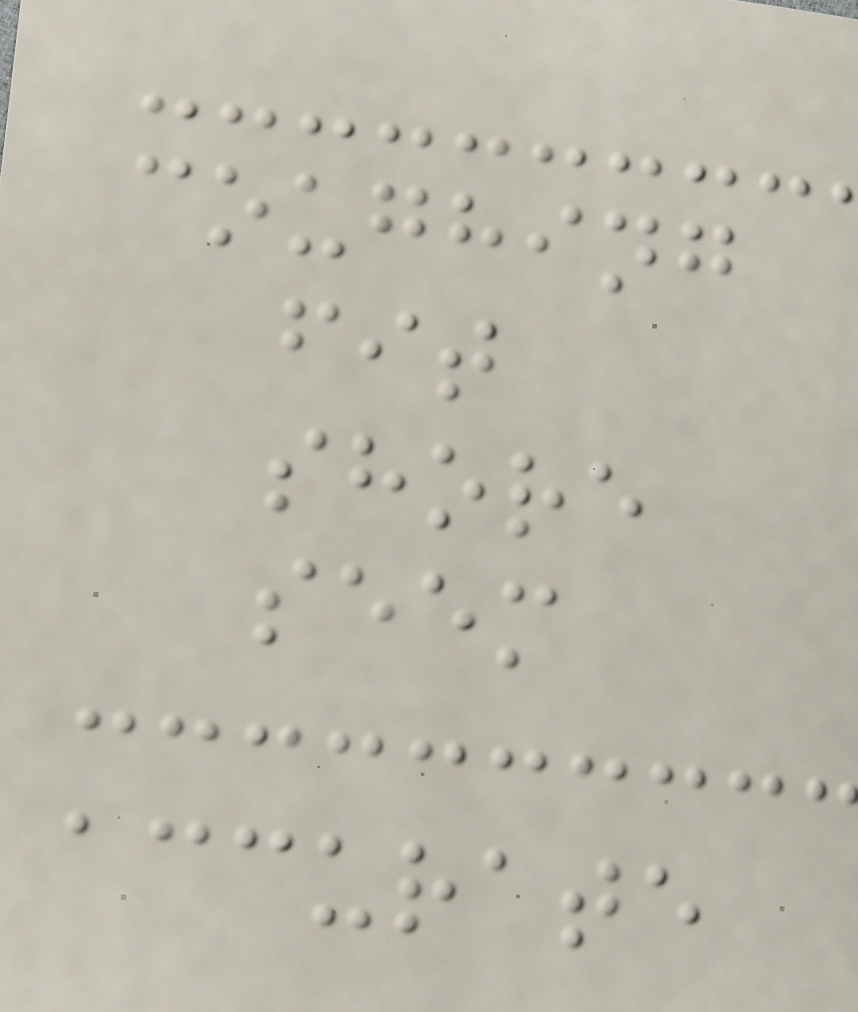coughing
fit
shore
seem
accurate
